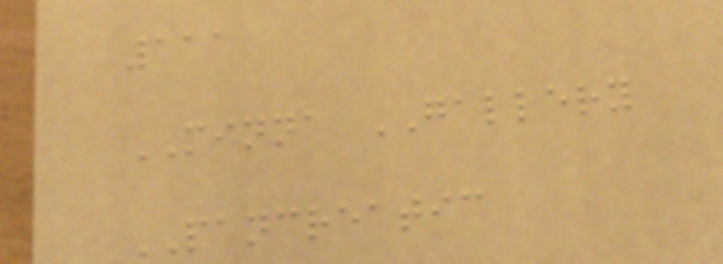111
MINNA GALLERY
PANCREATIC
